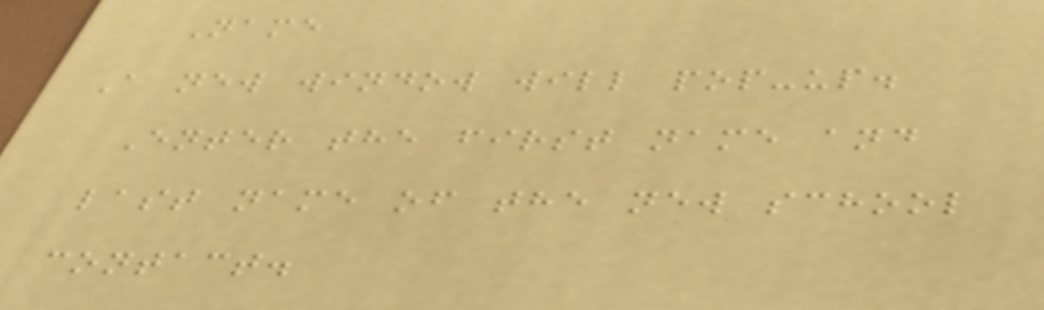Name
A new window will pop-up.
Enter the first name and
last name of the new school
contact.
